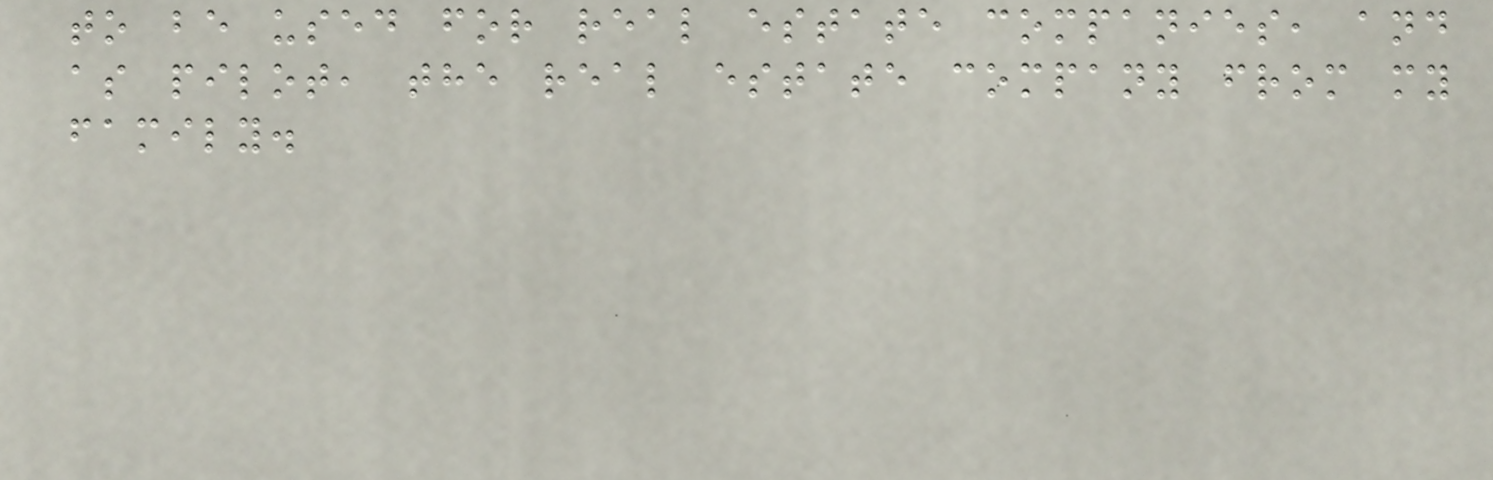to be used for real estate companies, and
as pilot, the real estate company from my
family.
